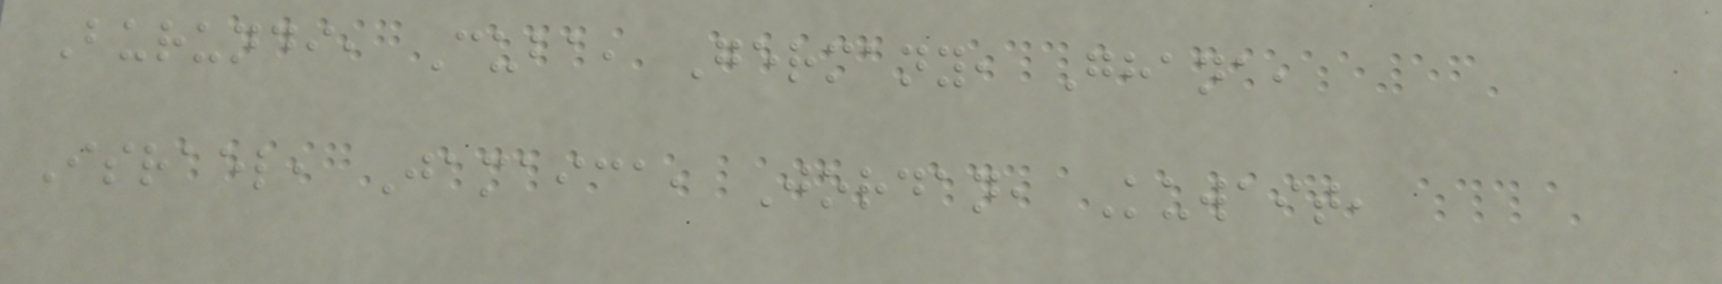Burundi, Cuba, Germany, Ghana,
Israel, Jamaica, Jordan, Kuwait,
